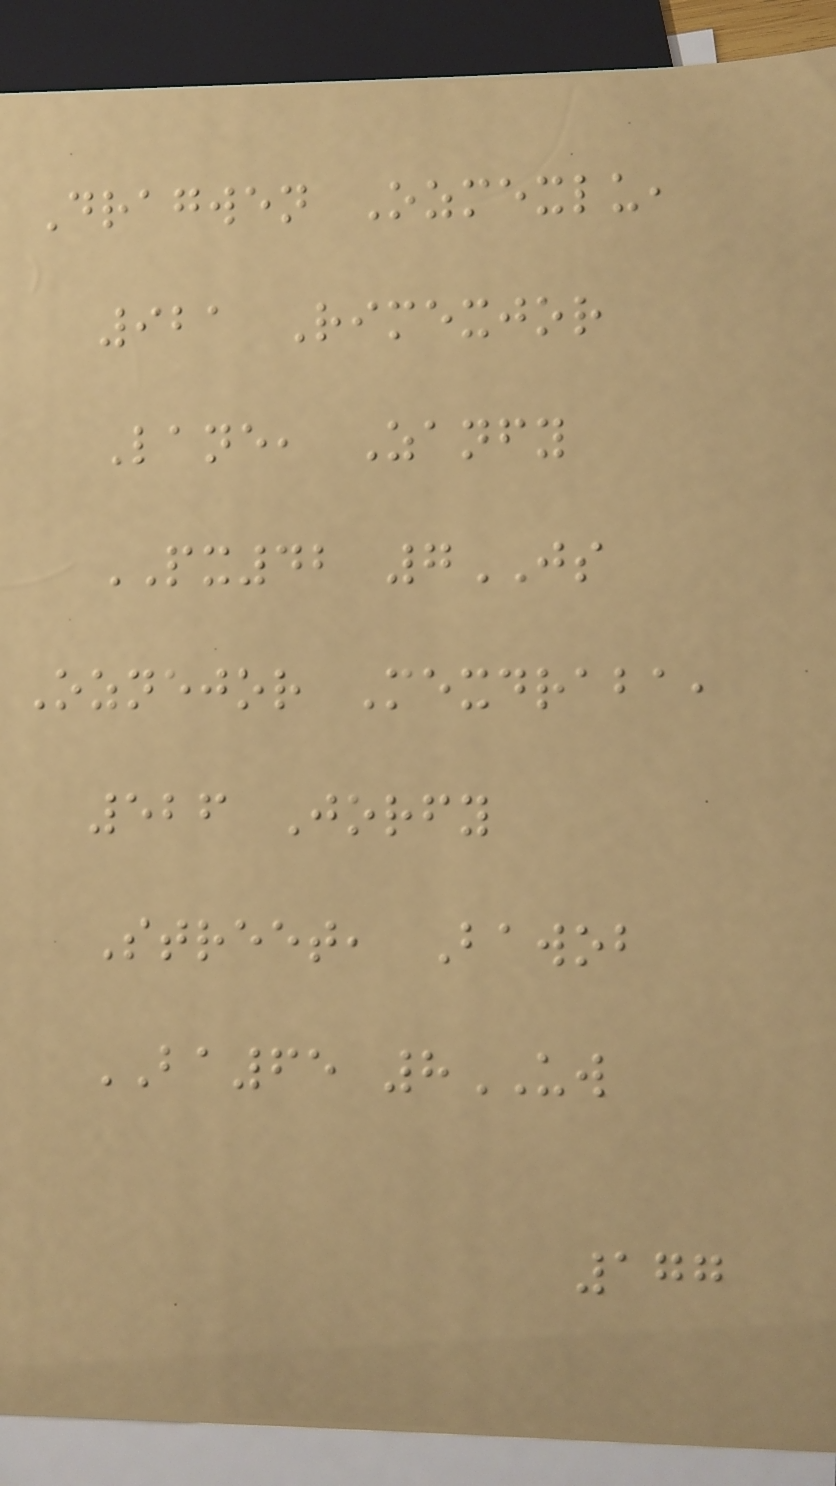Dragwen Ozmexlu,
921 Rimexjor
Lane, Zanfy
PX42 7JS
Oznejor Mexdraba,
526 Jorfy
Street, Bawob
BA65 8UW
177
